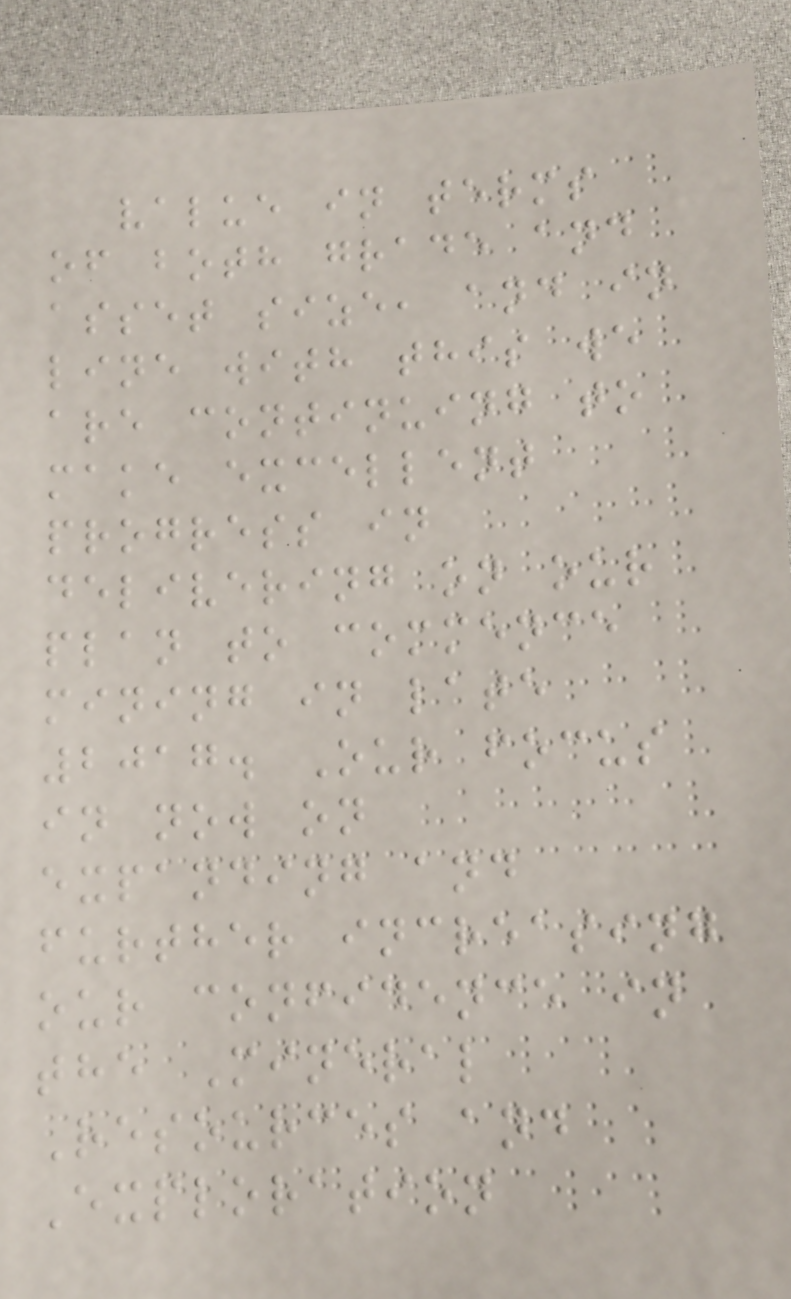value in terms
of both grade and
asset size, and in
line with this we
are continuing to
make excellent
progress in
delivering on our
plan to commence
mining in late
2017. Our focus
in now on
expanding and
further increasing
our confidence in
the Mineral
Resources and
Exploration
